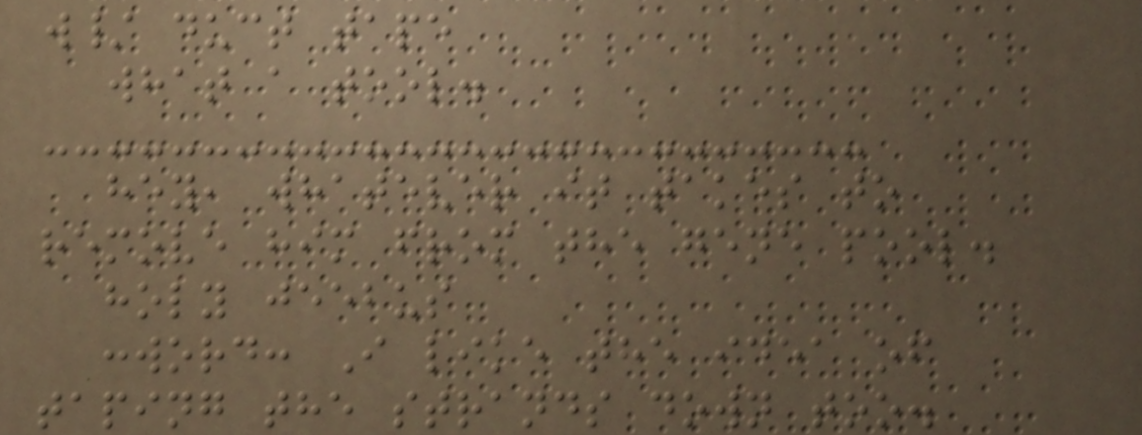w/ duct tape
what a tool.
hey, whatever it takes to
remove him from the gene pool.
holy jeebus
:word: I like the idea of
taping the strands down too.
